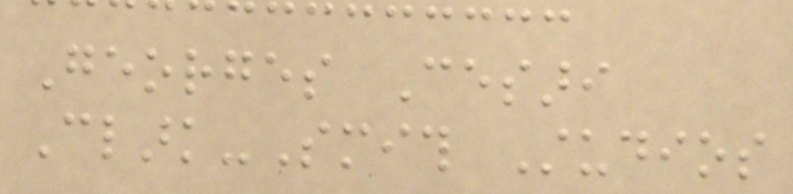Georges Cesari
Clark-Smith Studios
